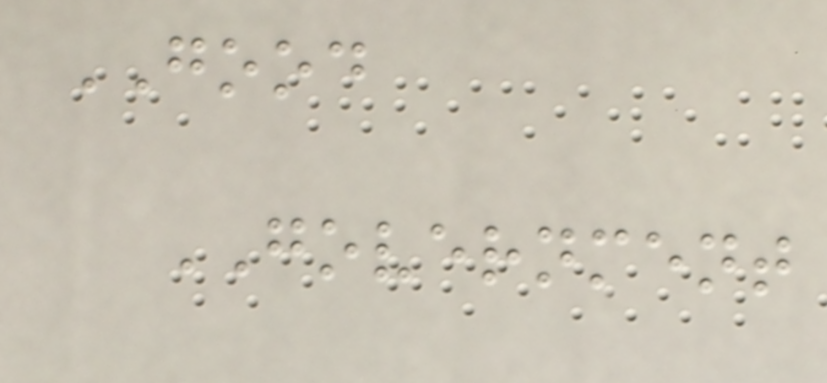GOOD
GOVERNMENT
